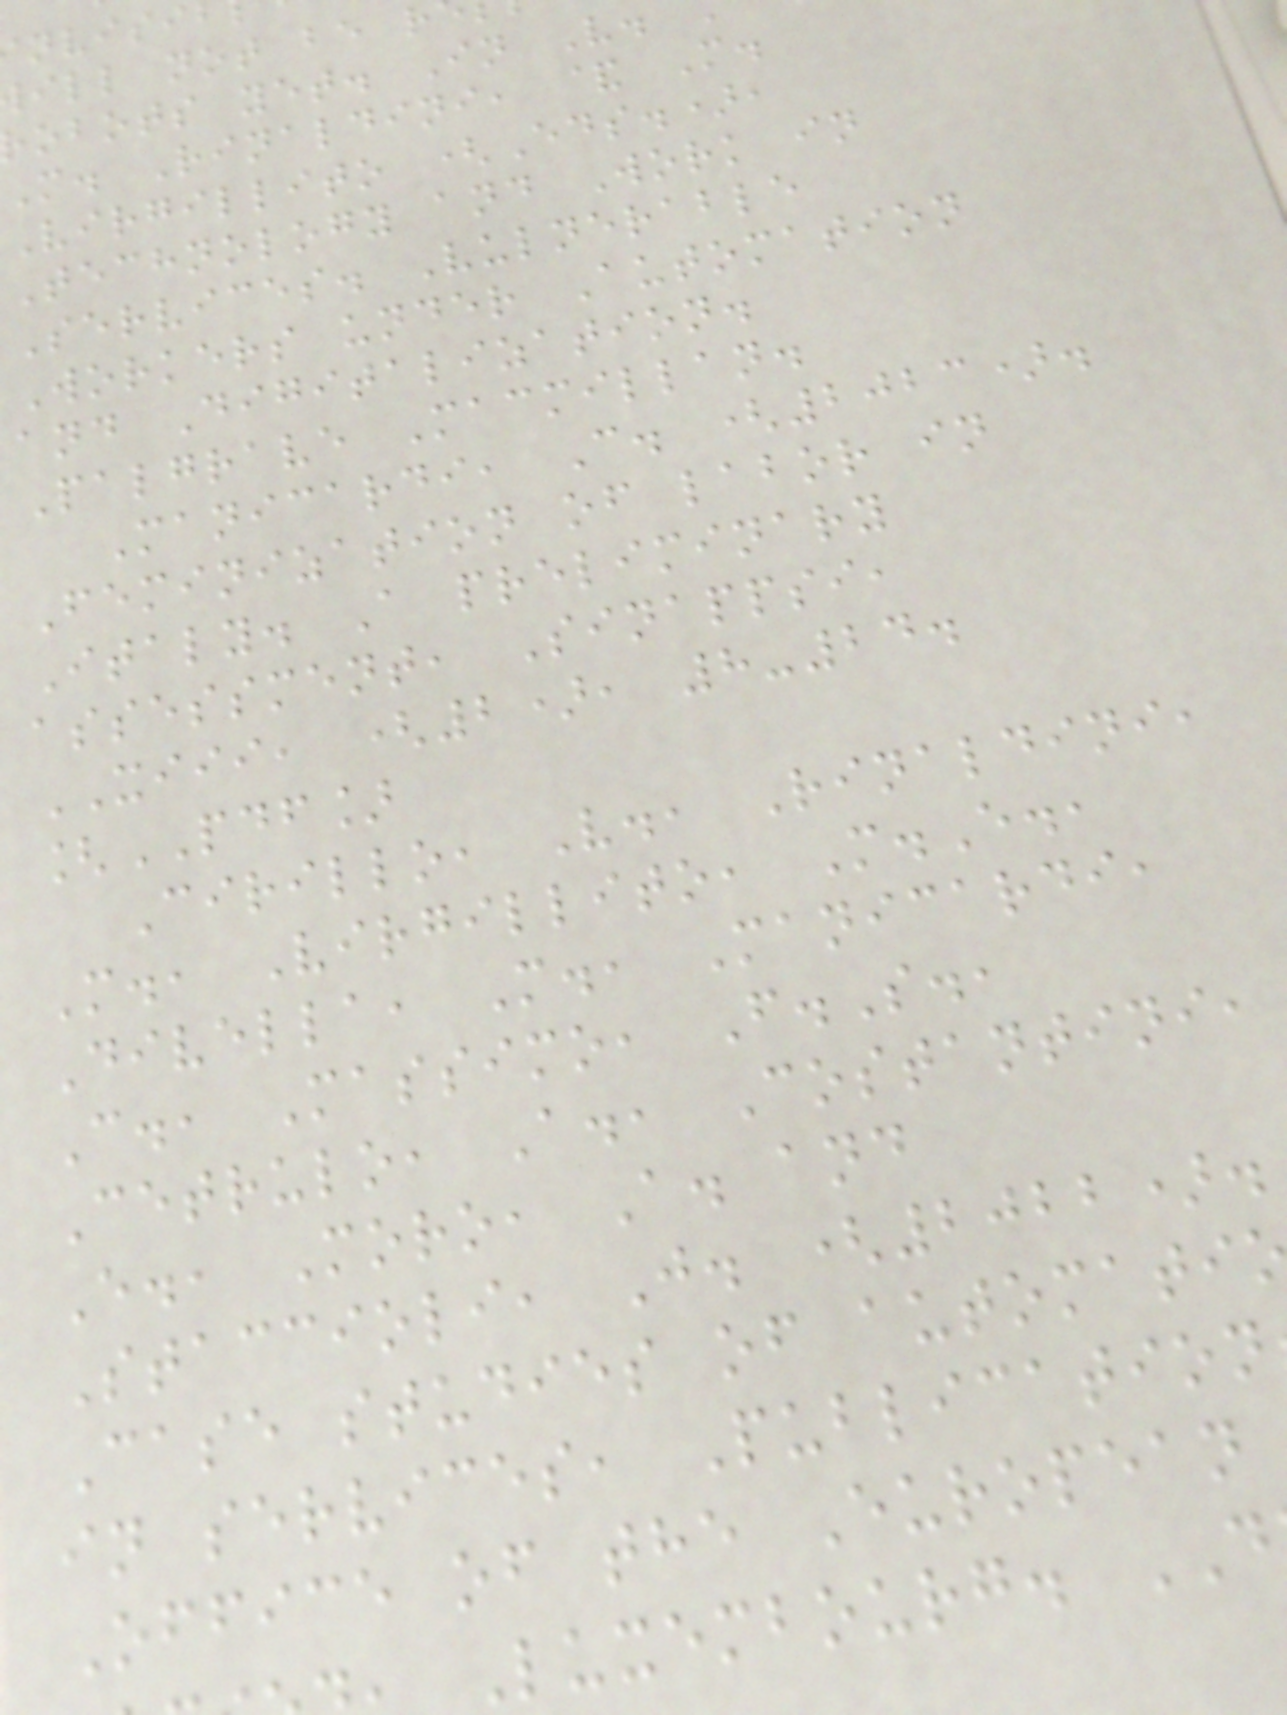ill not be r
robots yet. In V.
M. Rinaldini, & M.
Virgillito (Eds.),
Technology and Work in
Services. Vulnerable
Workers under Automation
and Digitalization.
Palgrave Macmillan.
Manicardi, C. (2023).
Feminization of labor in
Italy. A preliminary
assessment, Sinappsi,
XIII, (2), 8-24.
[PDF]
Cirillo, V., Rinaldini,
M., Virgillito, M.E.,
Divella, M., Manicardi,
C., Massimo, F.S.,
Cetrulo, A., Costantini,
E., Moro, A. and
Staccioli, J. (2022).
Case studies of automati
in services, Publication
Office of the European
Luxembourg.
